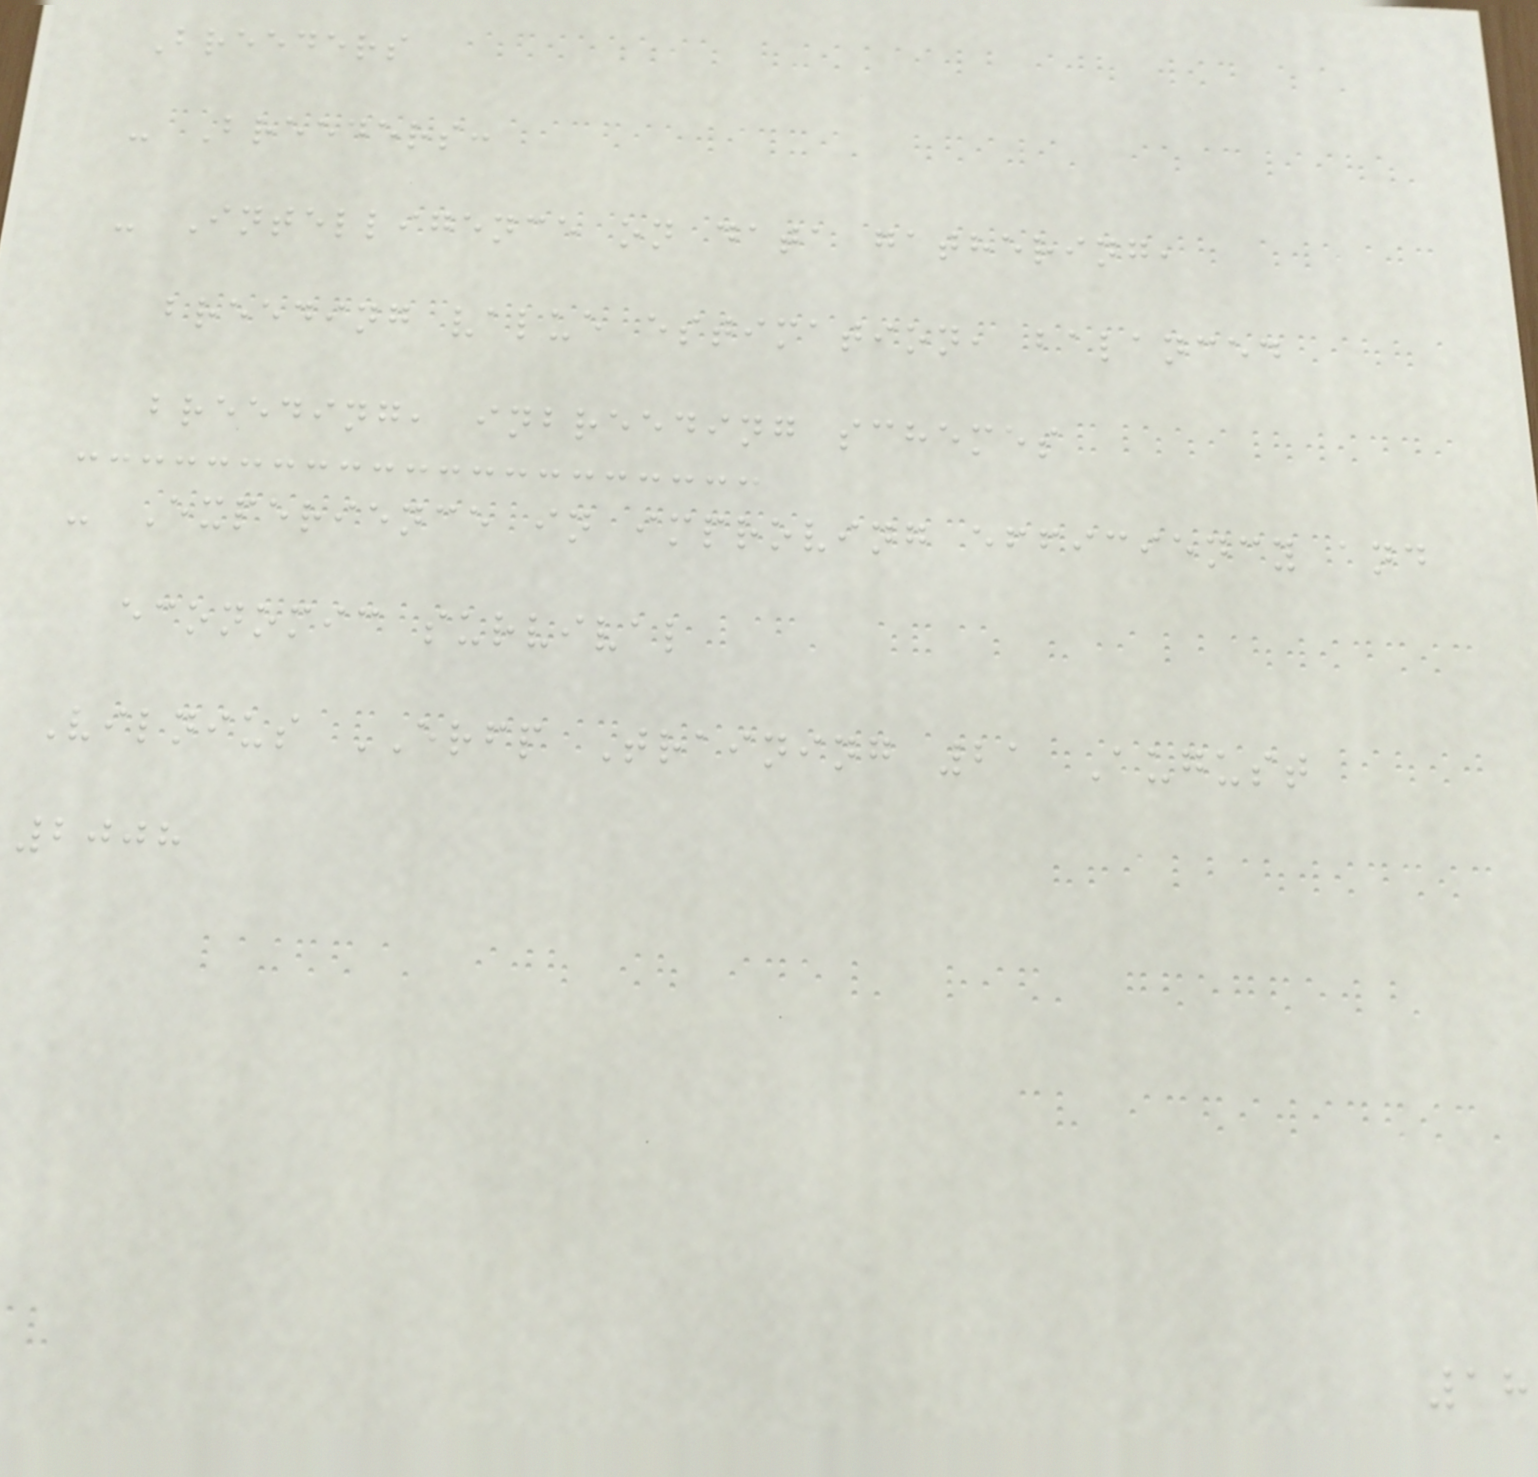Breeders
- Breeders:
- Intelligence on data gathering,
breeding value estimation, balanced
breeding, inbreeding schemes
- Experience in improving efficiency and
economic survival
Vilnius ERFP Training 21 August
2008
18
